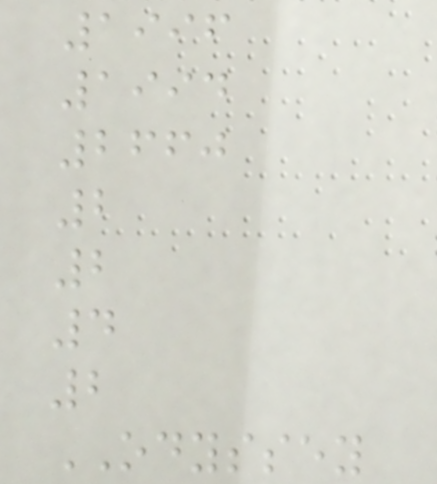1996
1994
2660
2
2
4
2
ODYSSEY
